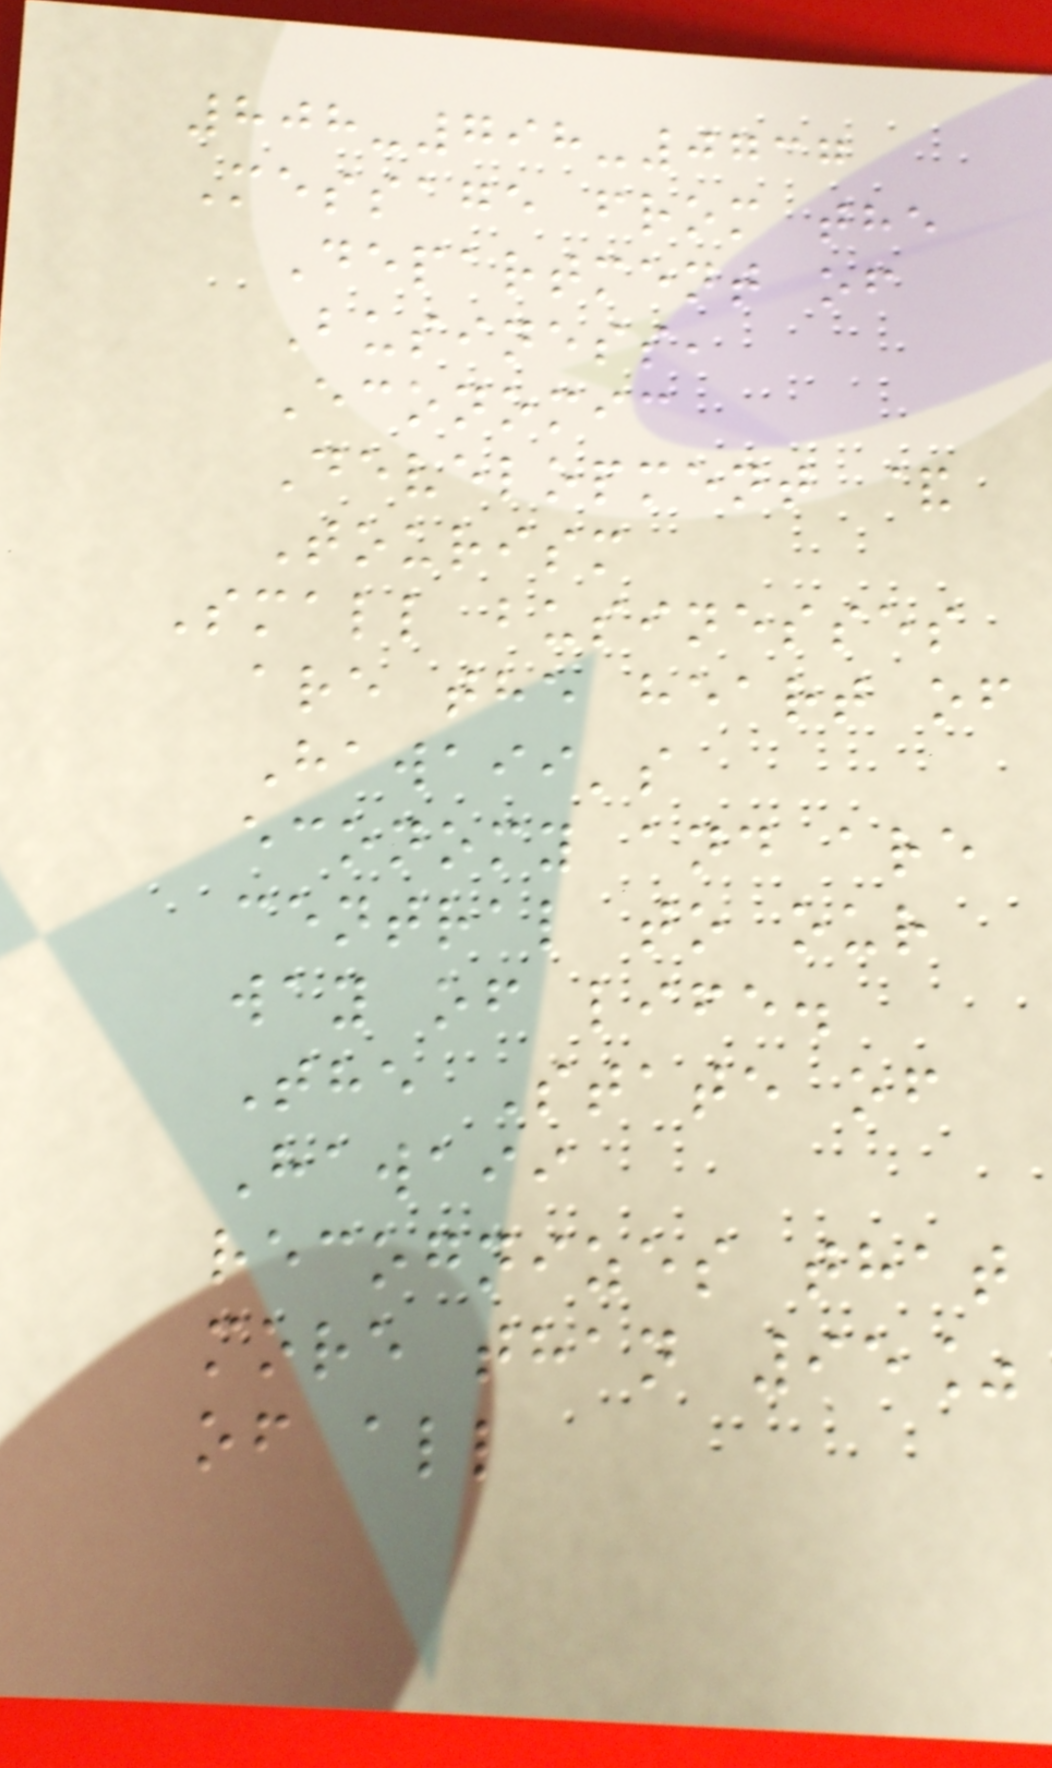808-798-0737
Message from the
Department of
Business,
Economic
Development &
Tourism
Small businesses
are the heart of
Hawaii's
economy and are
central to our
way of life.
The State of
Hawaii
recognizes that
more than 95%
of all
